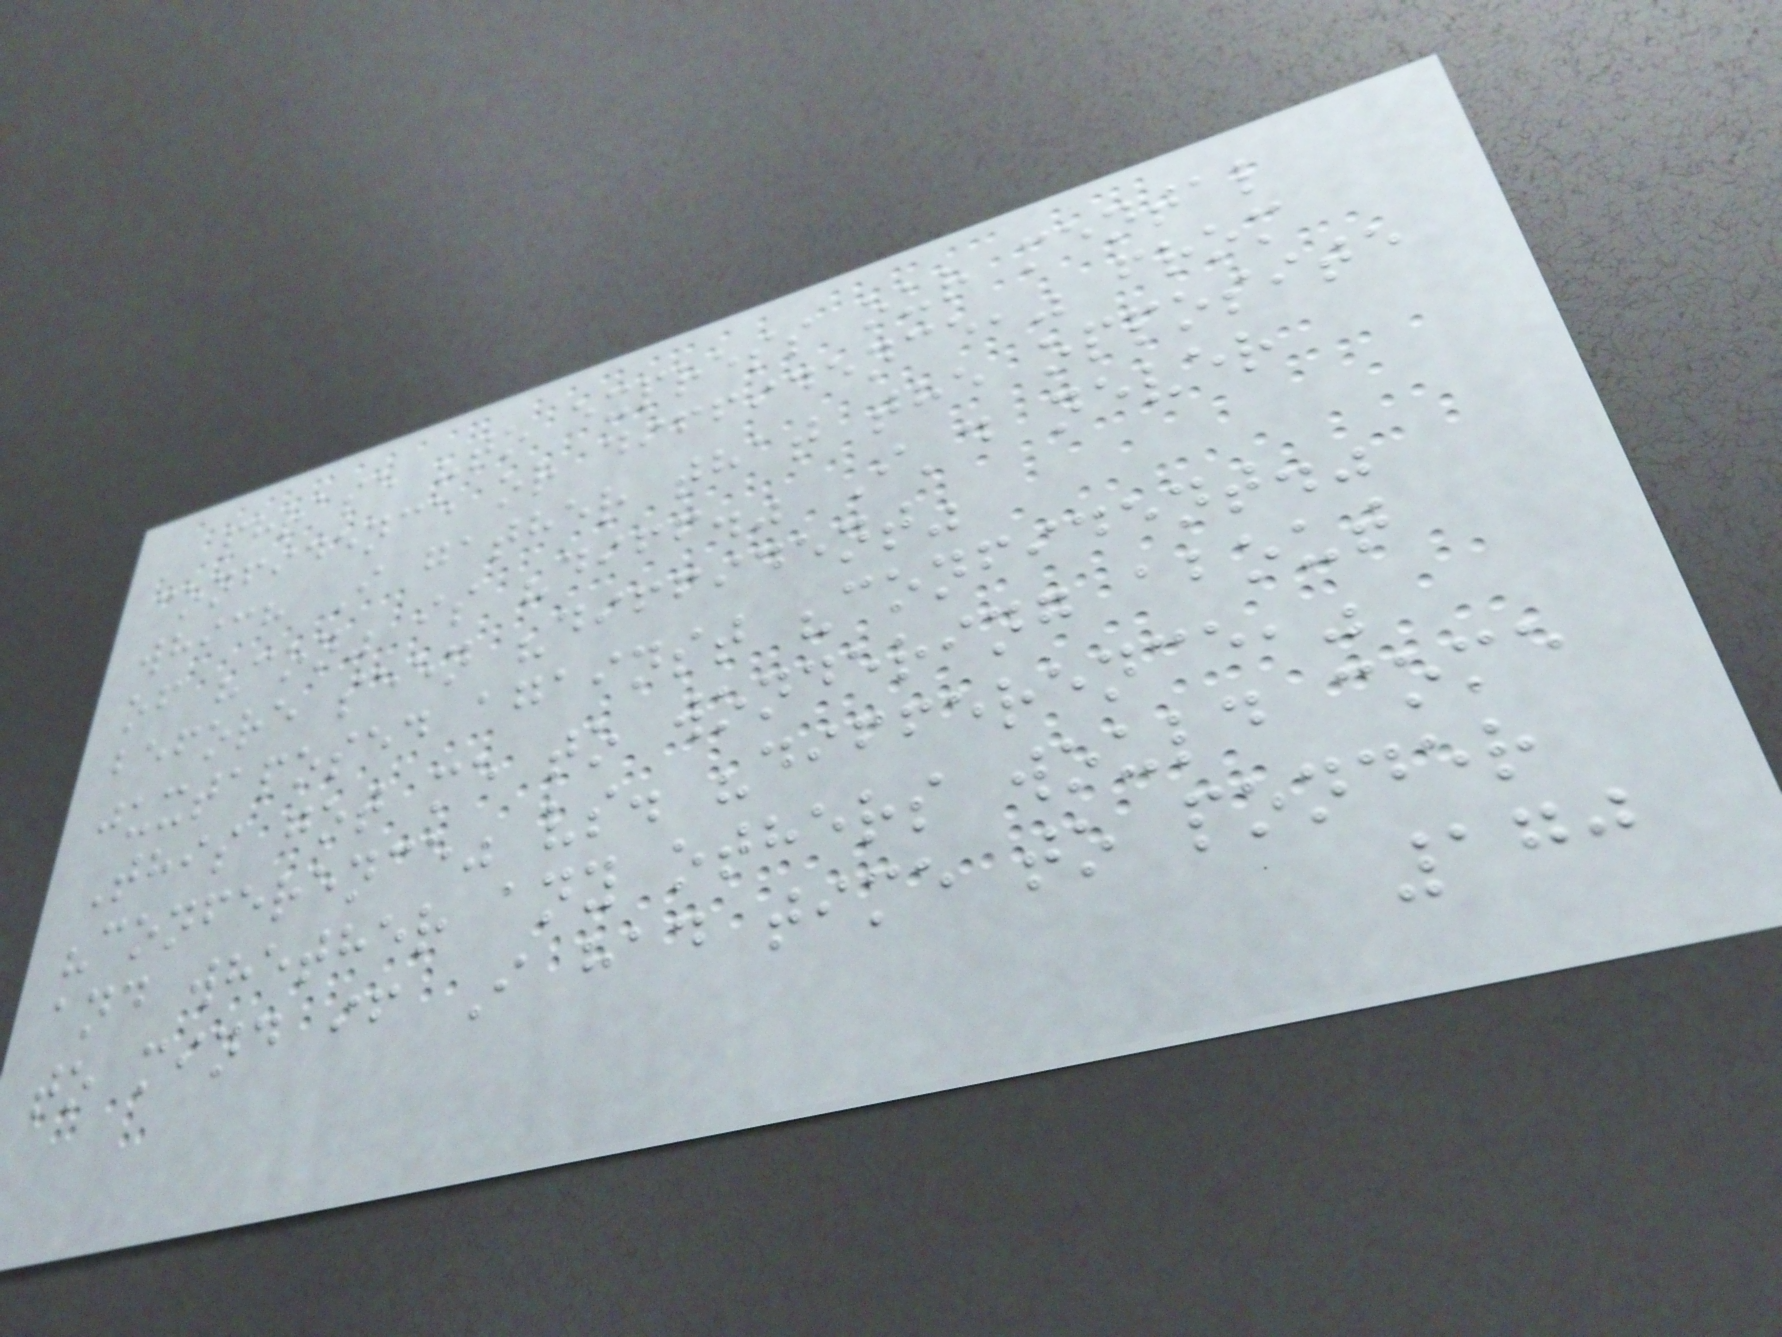phrase "to express our mental
confidence or diffidence," from
which I gather that the opposite
of "con" is "diff." I'd never
before seen "diffident"
juxtaposed against "confident."
This got me to wondering about
"conference" vs. "difference,"
and whether any others would come
to mind if I had time to ponder
170
